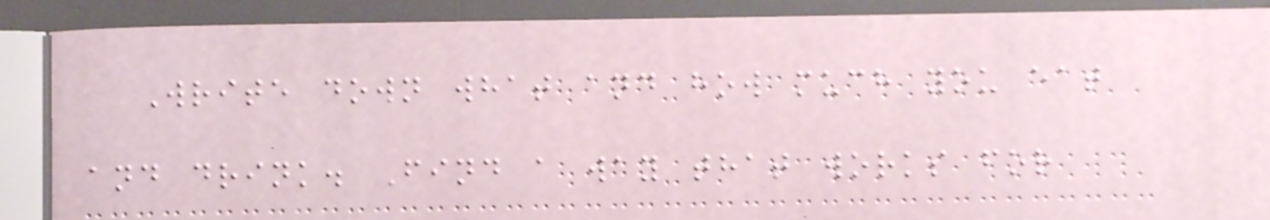Write down what and how much you eat
and drink. Find a way that works for
